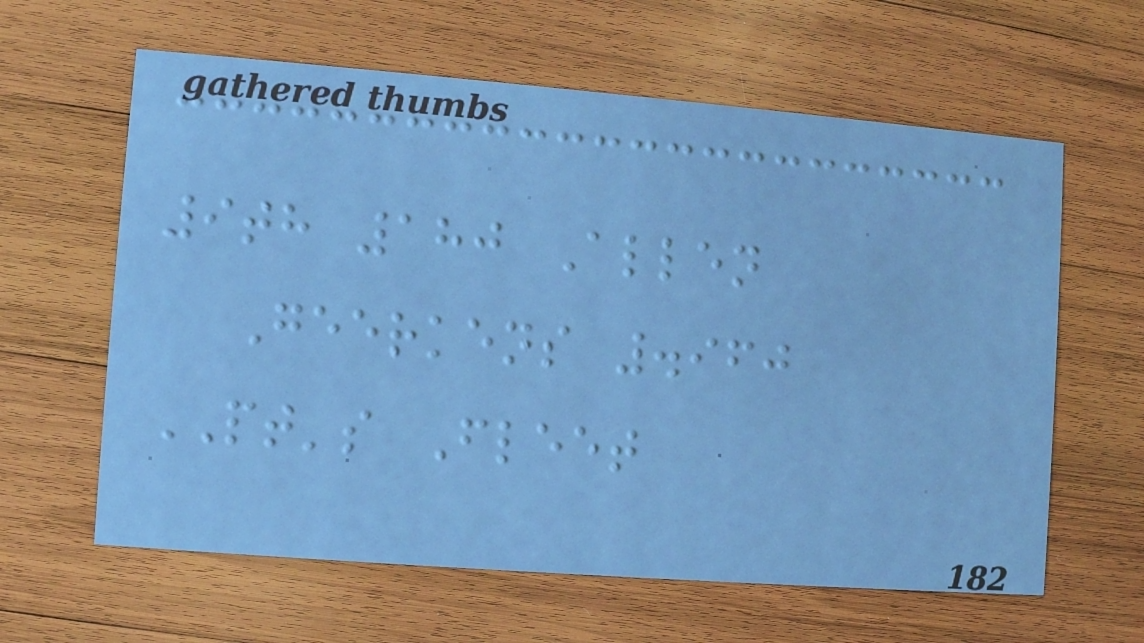9th 180 Allen
Geerkens .960
PT's Fleet
